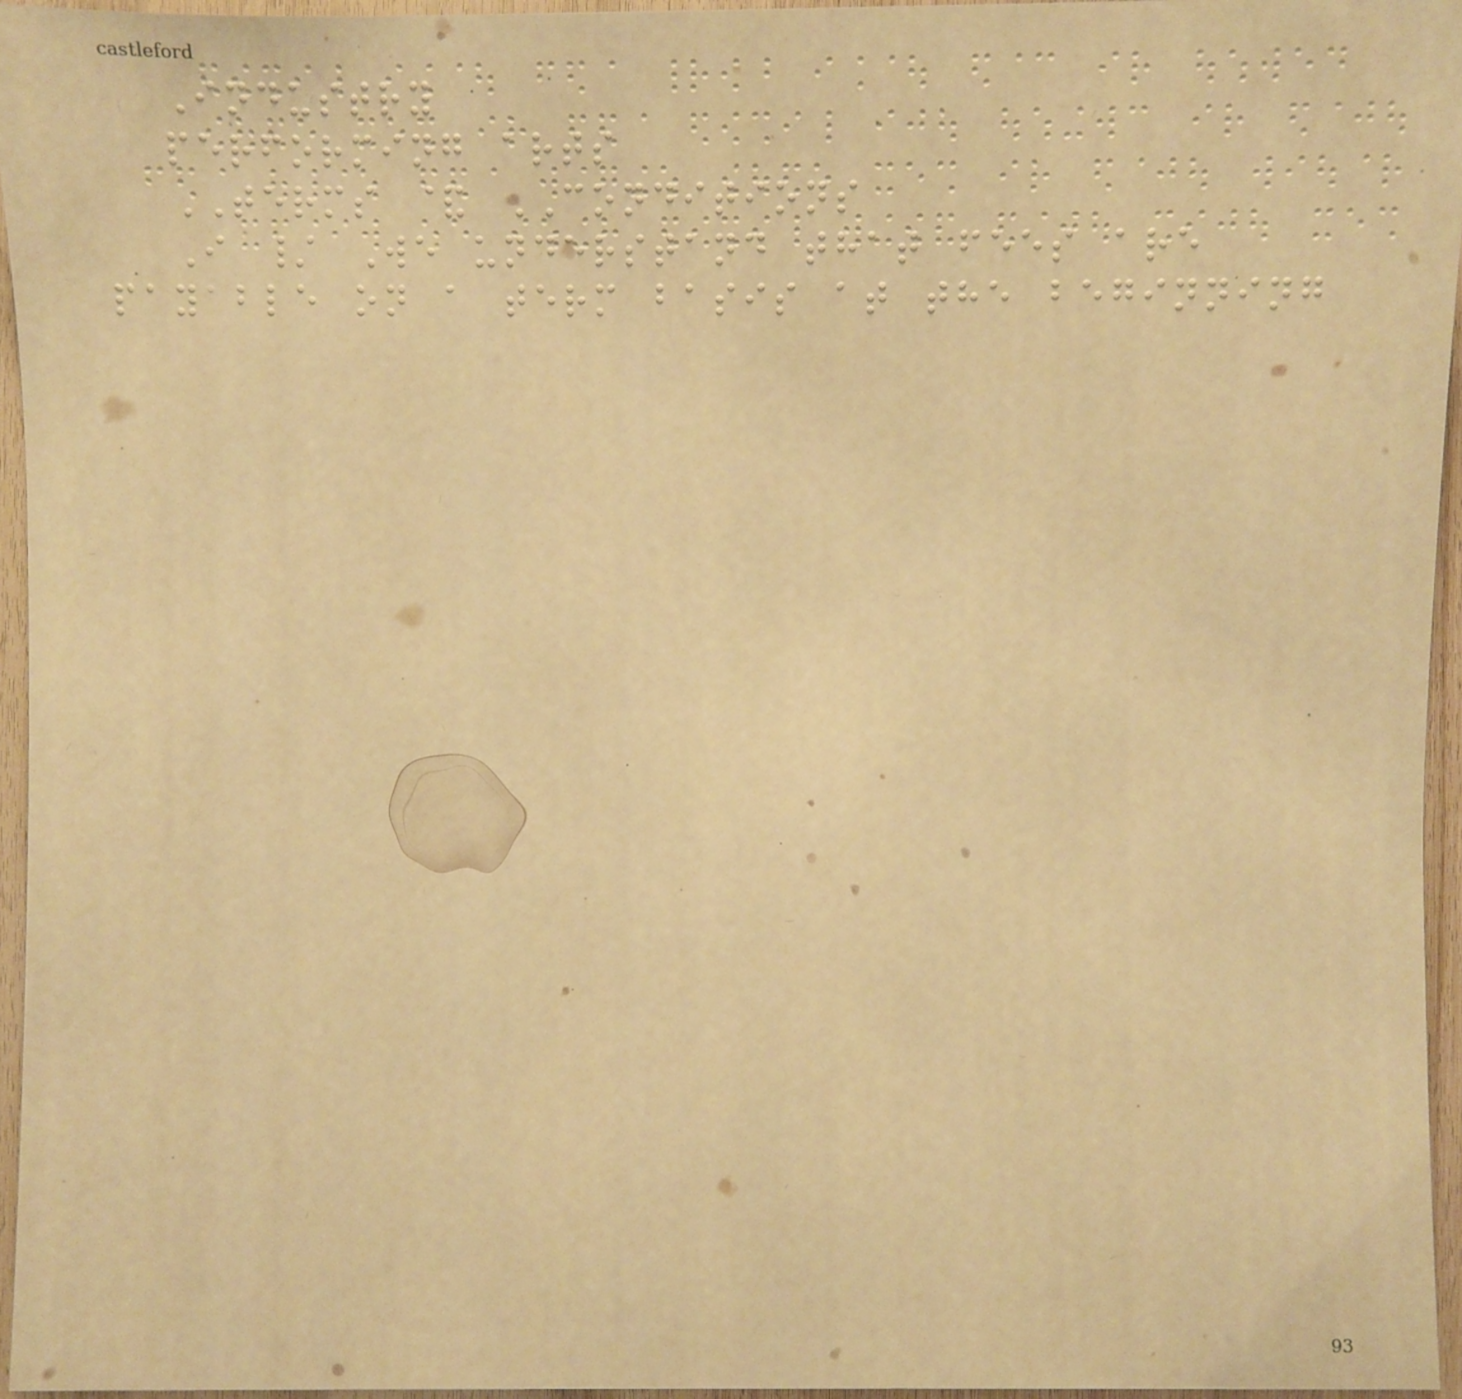Industry
performing arts
TERMS & CONDITIONS
I / We understand that fees are
payable on a term basis at the beginning
